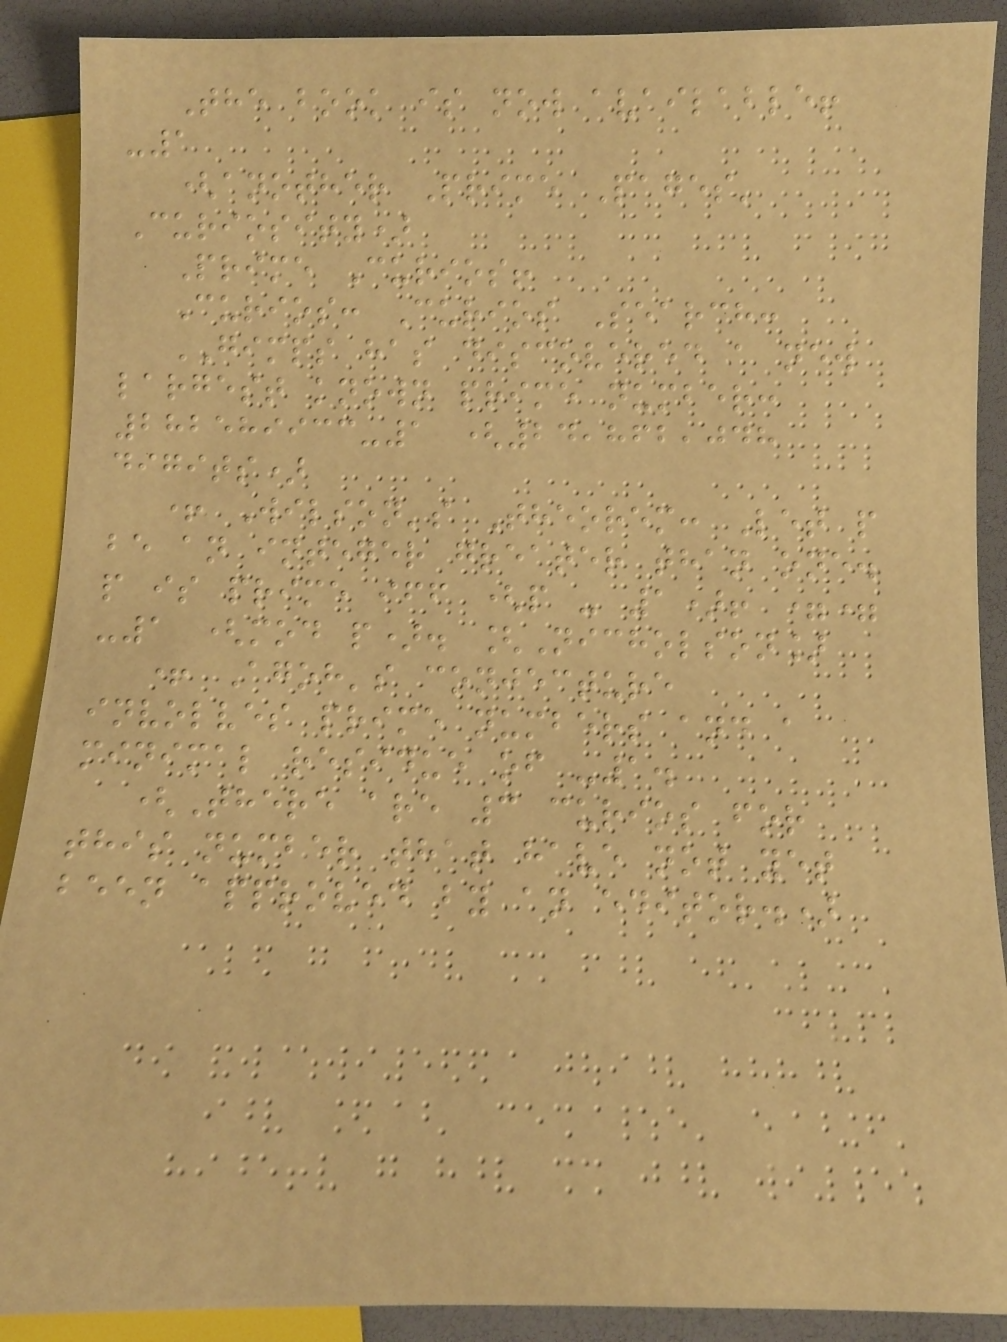The book is now available!
-1
(another Prime Pages'
Curiosity)
Prime Curios!
Curios: Curios Search:
GIMPS has discovered a new
largest known prime number:
282589933-1 (24,862,048
digits)
+ Wilson's Theorem: Let p
be an integer greater than one.
p is prime iff (p - 1)! ==
-1 (mod p). [Nicholson]
+ Agoh's conjecture
involves prime numbers and a
minimal residue of -1.
(There are 3 curios for
this number that have not yet
been approved by an editor.)
